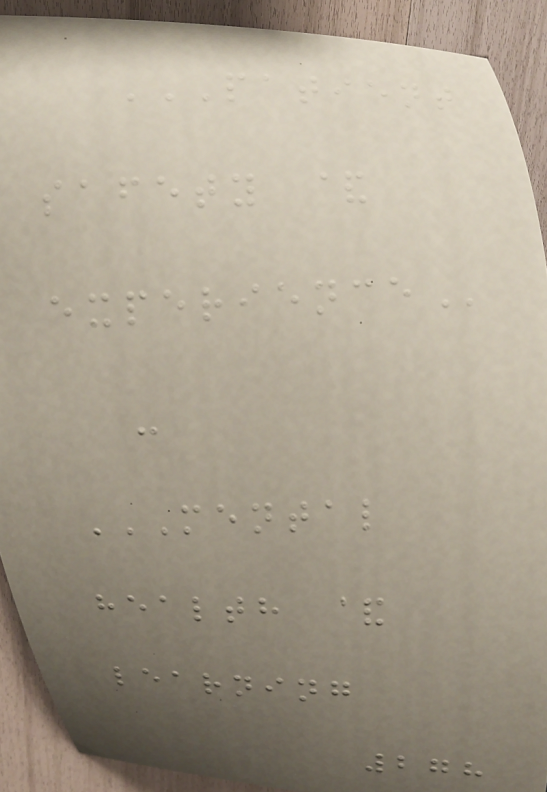PATIENT
SAFETY &
EXPERIENCE
-
MENTAL
HEALTH &
LEARNING
278
